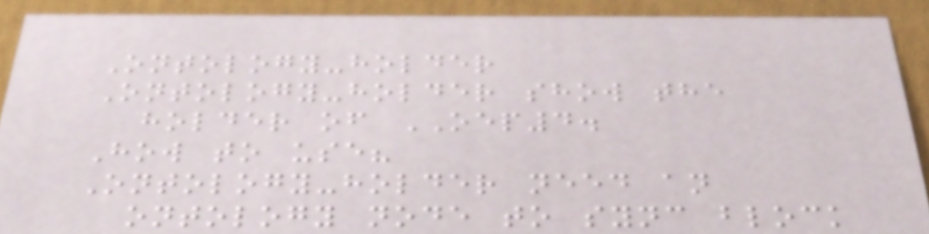Ontology-holder
Ontology-holder show the
holder of OEP4.
How to use?
Ontology-holder need an
ontology node to sync block
